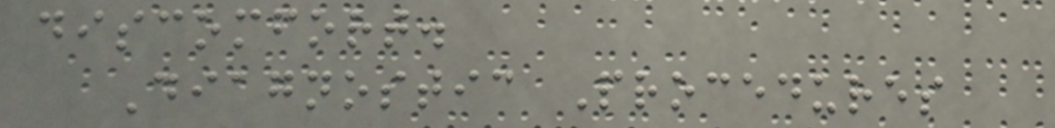discomfort.
Diagnostic Procedures
